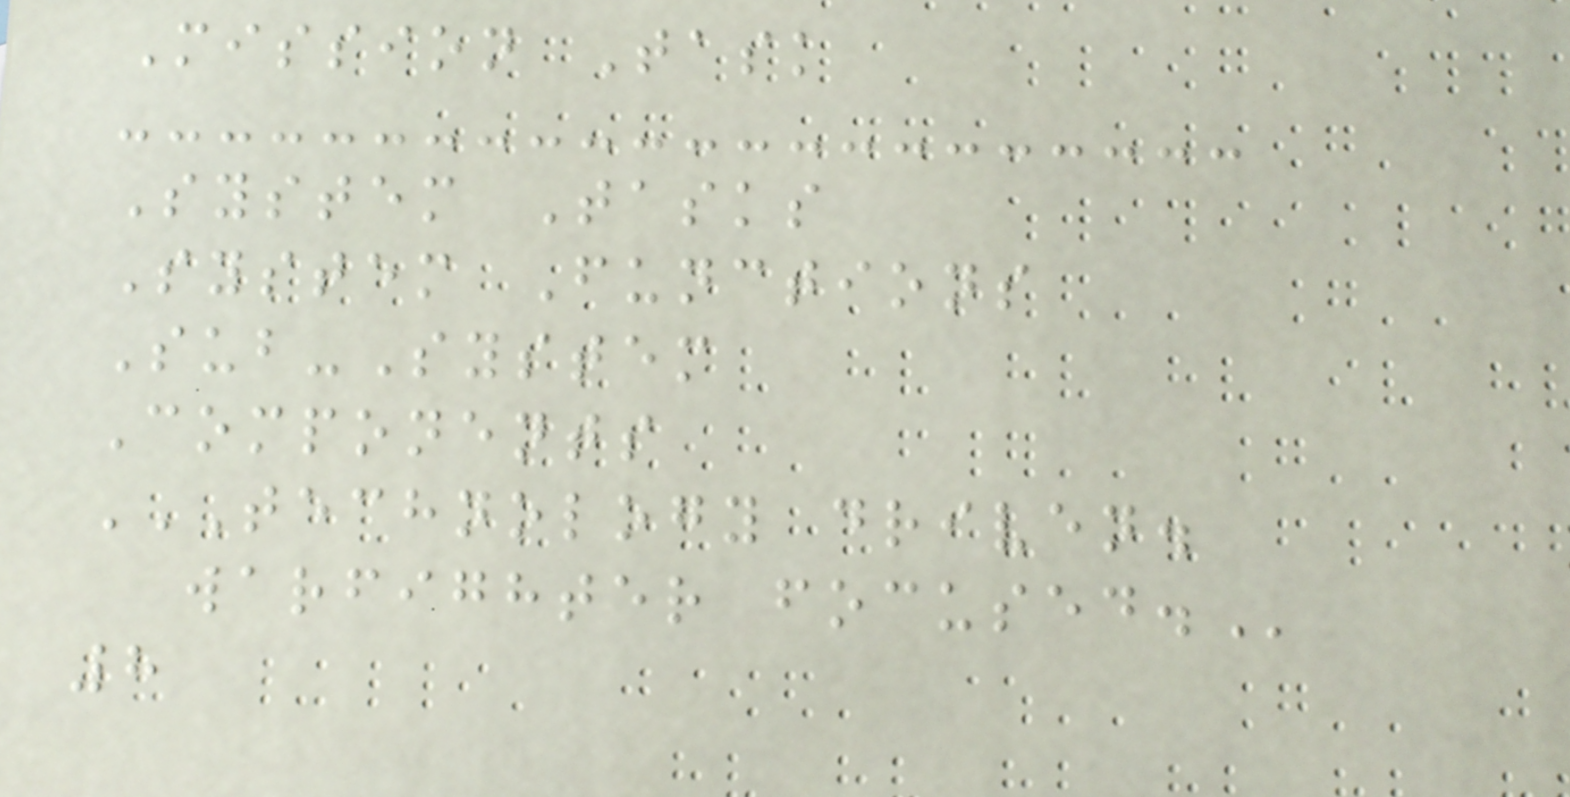Mission Task
System Tasks
System Functions
Sub-System
Components
TECHNOLOGY DRIVEN.
WARFIGHTER FOCUSED.
8
